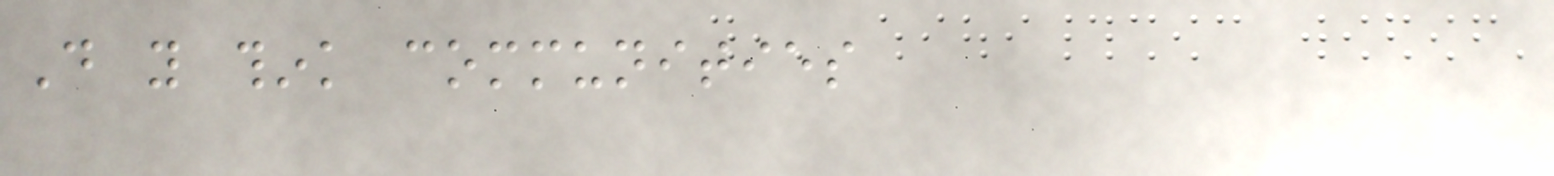Do you think communities
